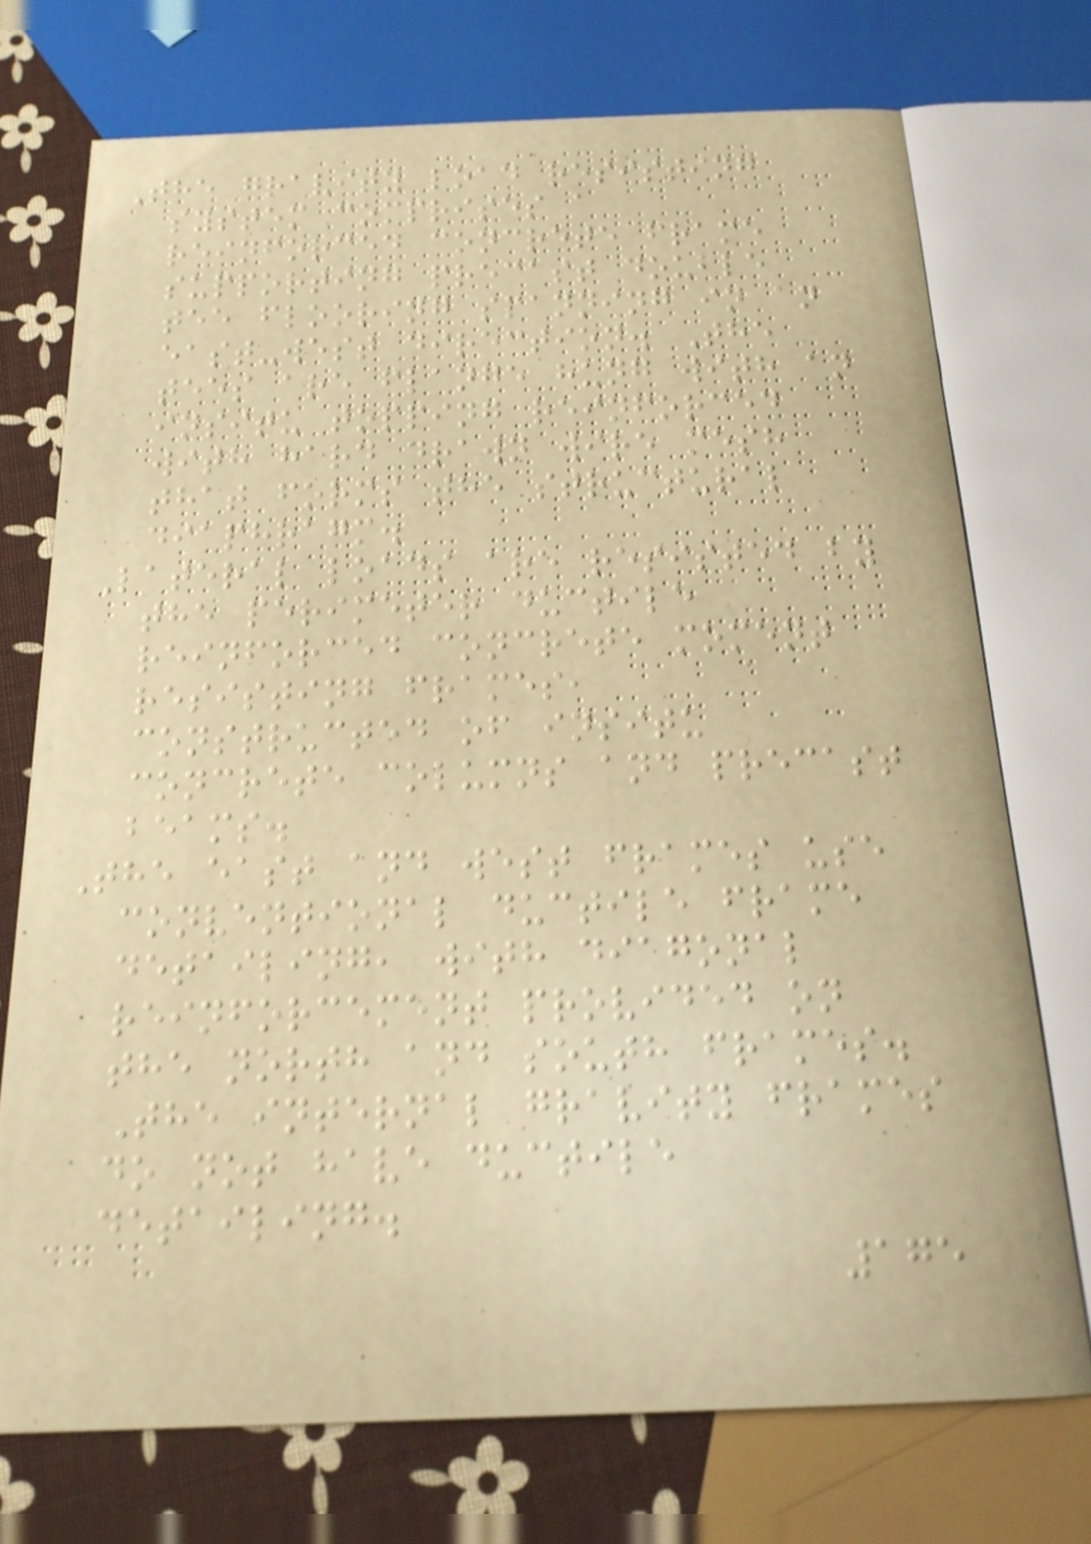The gravity load resisting
system comprises a
reinforced concrete frame
supporting precast double
tee flooring spanning in an
east-west direction. The
tees are flange hung with an
insitu topping reinforced
with hard drawn wire mesh
that forms the structural
diaphragm.
Lateral loads are resisted by
the perimeter ductile
reinforced concrete moment
resisting frames,
constructed of insitu
concrete columns and precast
beams.
The east and west frames use
conventional ductile frame
detailing, with diagonal
reinforcement provided on
the north and south frames.
The internal gravity frames
do not have ductile
detailing.
175
